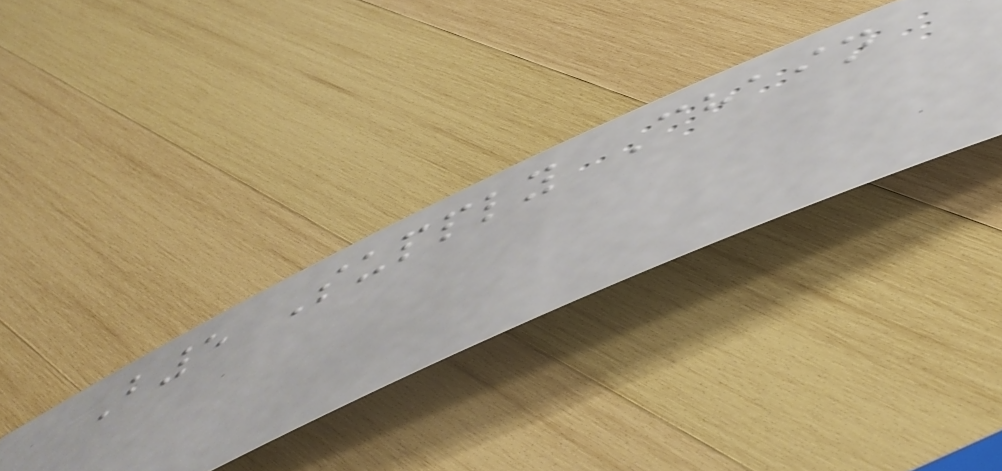B5 Supply Chain
